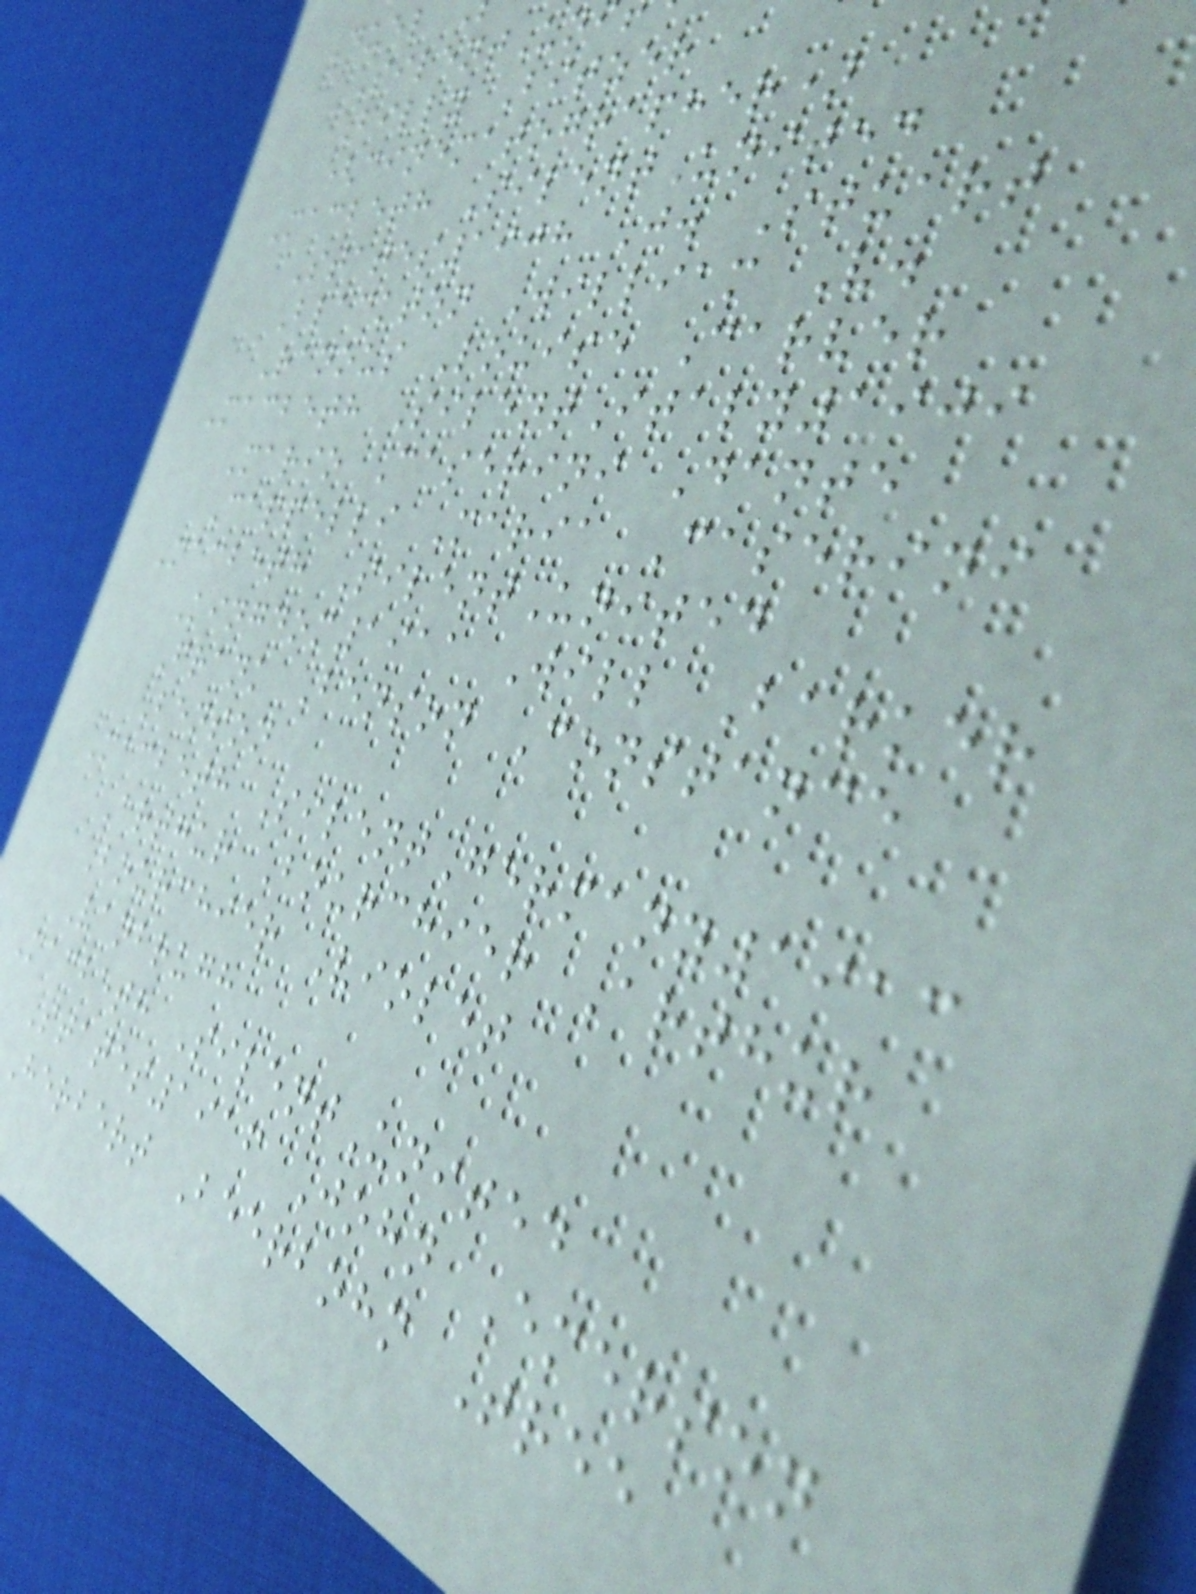SilentUni
Billy Bitzer
(cinematographer)
Macbeth SilentUnited
States1908 J. Stuart
Blackton William V.
Ranous Louise Carver
Macbeth SilentItaly1909
Mario Caserini Dante
Cappelli Maria Caserini
Macbeth SilentUnited
Kingdom1911 Will Barker
Frank Benson Constance
Benson
Macbeth SilentGermany1913
Arthur Bourchier Arthur
Bourchier Violet
Vanbrugh
Macbeth SilentUnited
States1916 John Emerson
Herbert Beerbohm Tree
